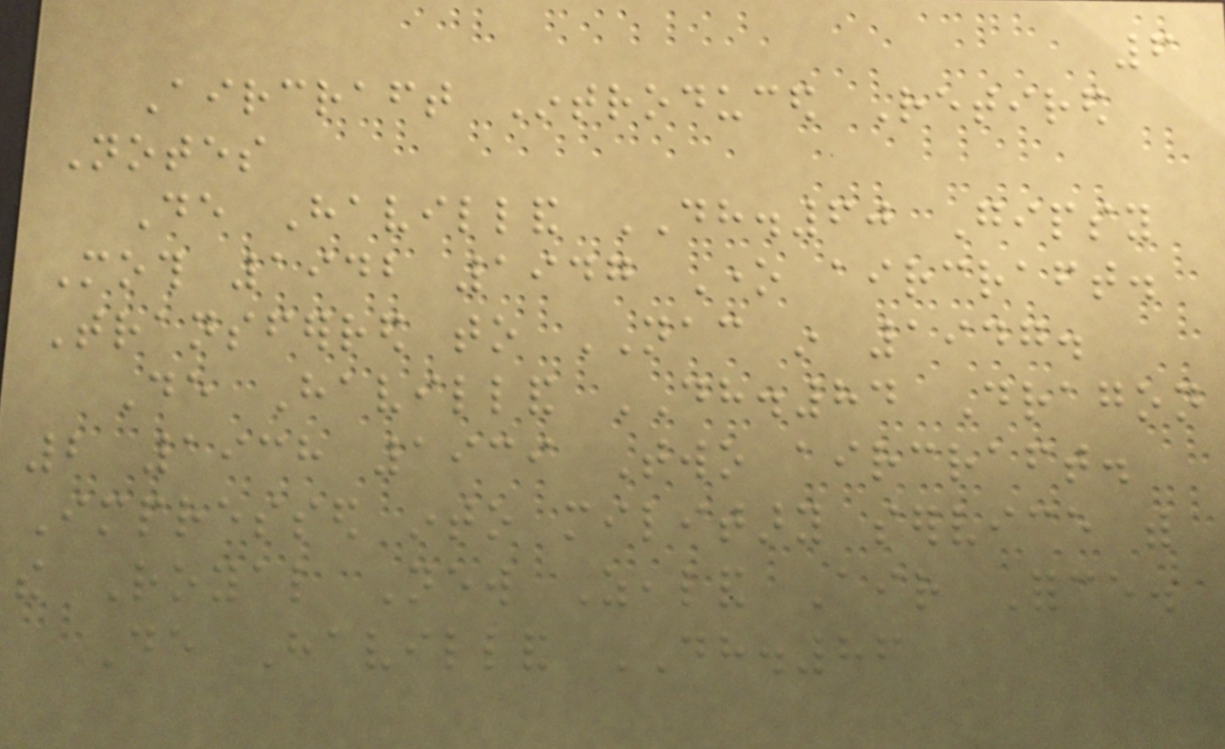6
Aircraft Introduced Retired
Notes
De Havilland DH.60 Gipsy
Moth 1942 1947 One aircraft.
Transferred to NAC in 1947.
De Havilland DH.84 Dragon
2 1938 1939 Two aircraft.
Impressed into military service with
the Royal New Zealand Air Force.
De Havilland DH.86
